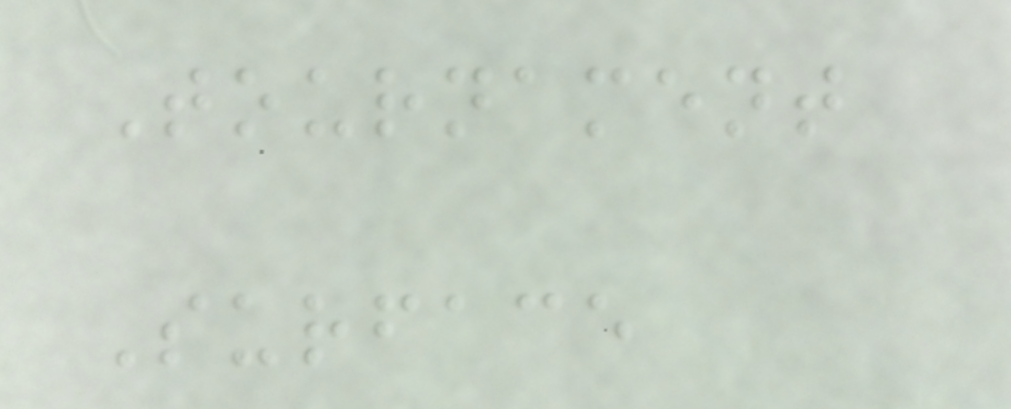Tournament
Surface
